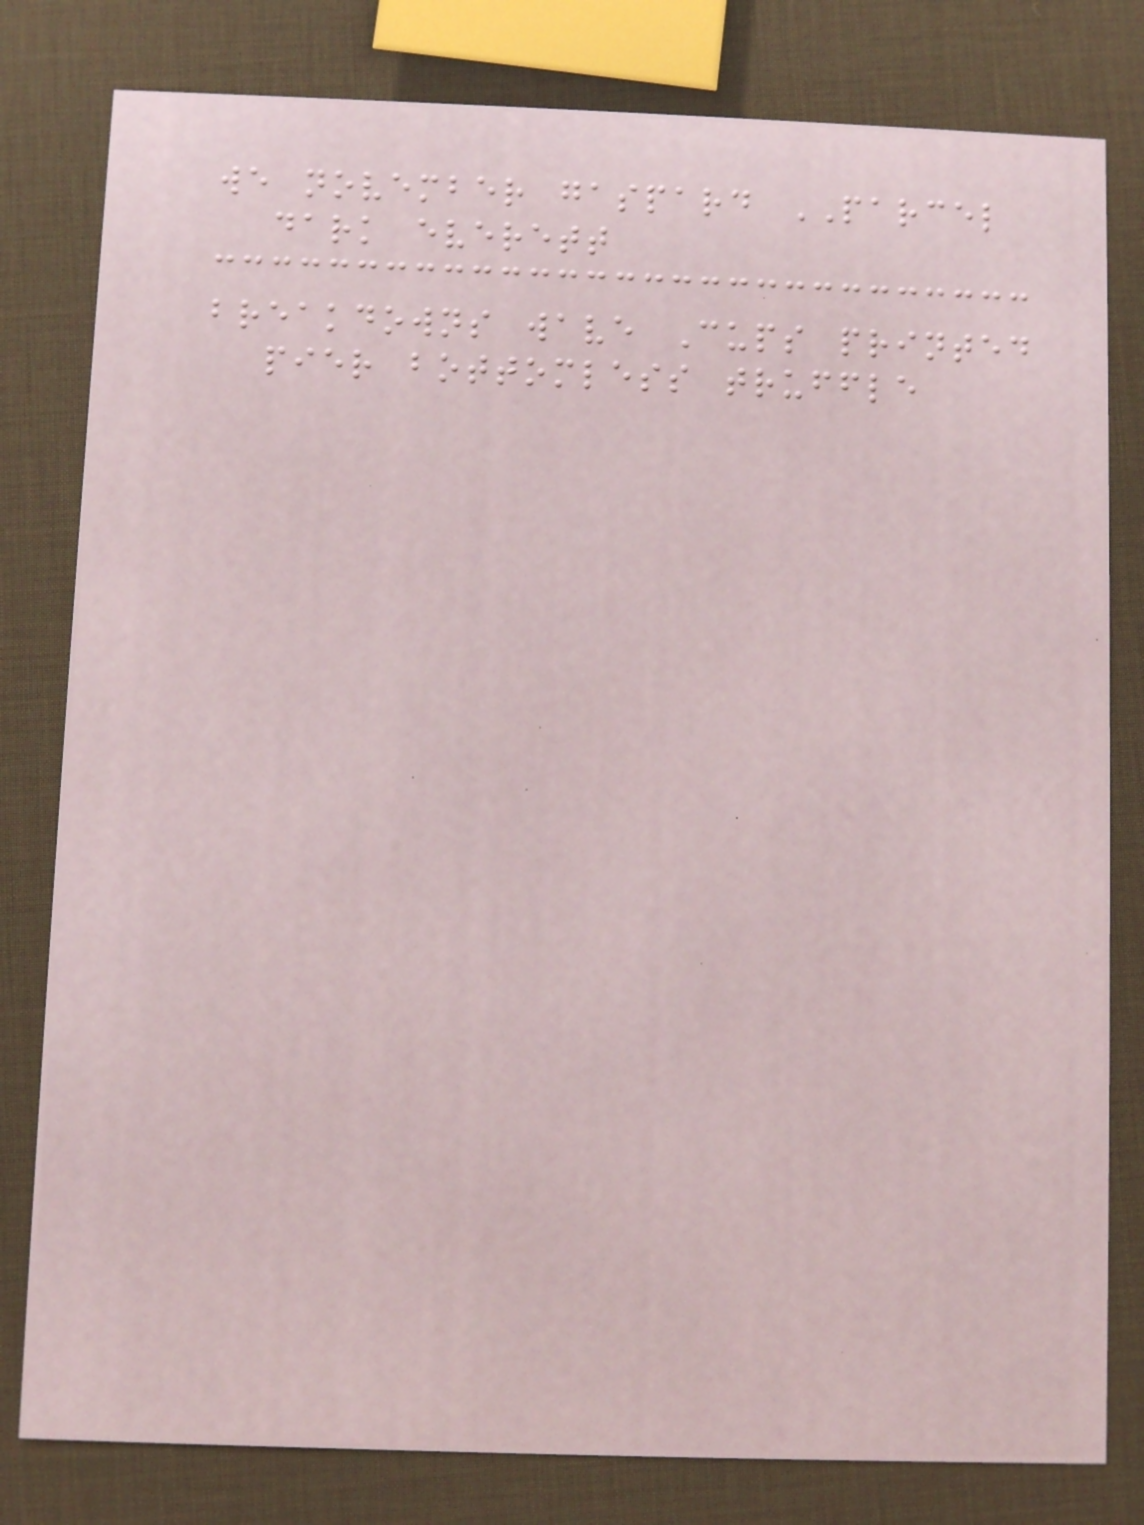we november gaspard PARCEL
dark everett
breakdowns wave Cups printed
pier bottomless truffle
